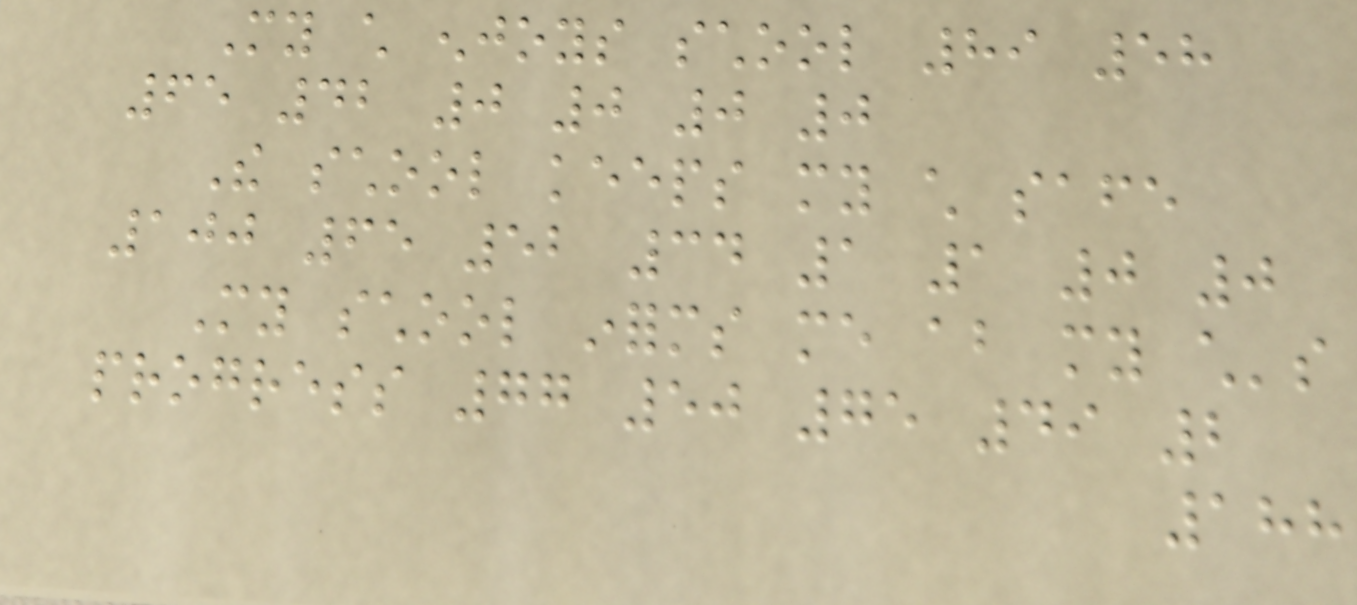My child enjoys school 89 58
65 42 0 0 0 0
The school keeps my child safe
100 65 52 34 1 1 0 0
My school informs me about my child's
progress 77 50 75 49 2
188
